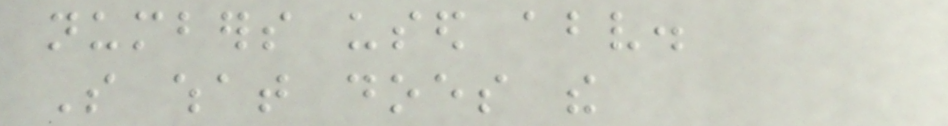numbers used above.
So what does the
